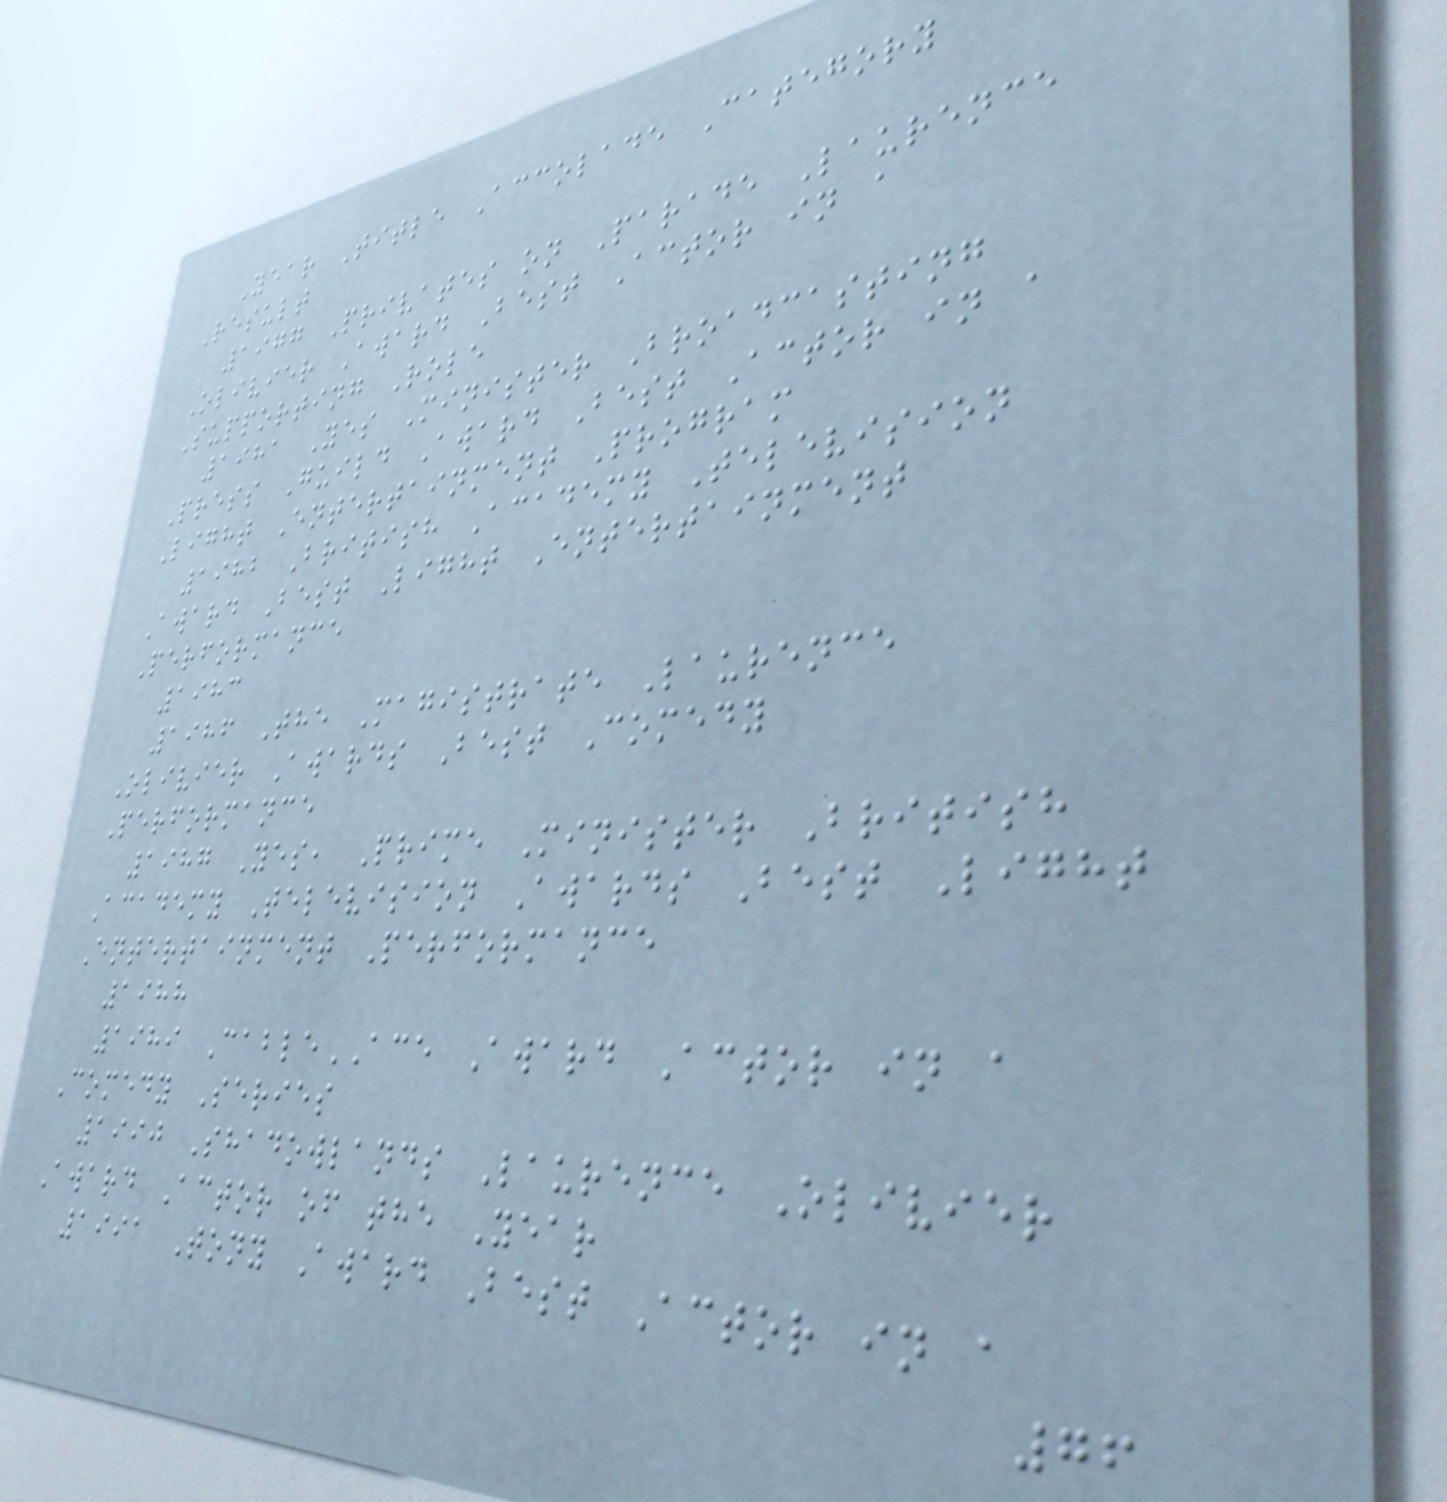Year Title Accolade Category
Result
1977 Privates on Parade Laurence
Olivier Award Best Actor in a
Supporting Role
1981 Yes Minister Broadcasting
Press Guild Award Best Actor in a
Light Entertainment Program
1982 British Academy Television
Award Best Light Entertainment
Performance
1983
1986 The Magistrate Laurence
Olivier Awards Best Comedy
Performance
1987 Yes, Prime Minister British
Academy Television Awards Best Light
Entertainment Performance
1988
1989 CableACE Award Actor in a
Comedy Series
1990 Shadowlands Laurence Olivier
Award Actor of the Year
1991 Tony Award Best Actor in a
76
